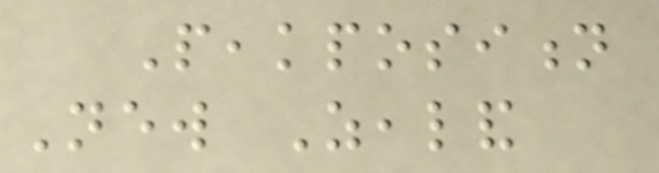Peakposition
New Zealand
